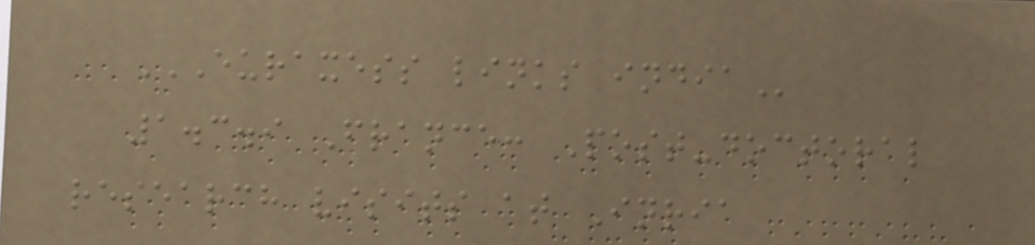EURAXESS LINKS INDIA
1.3.9 France: Post-doctoral
research visits at Inria
